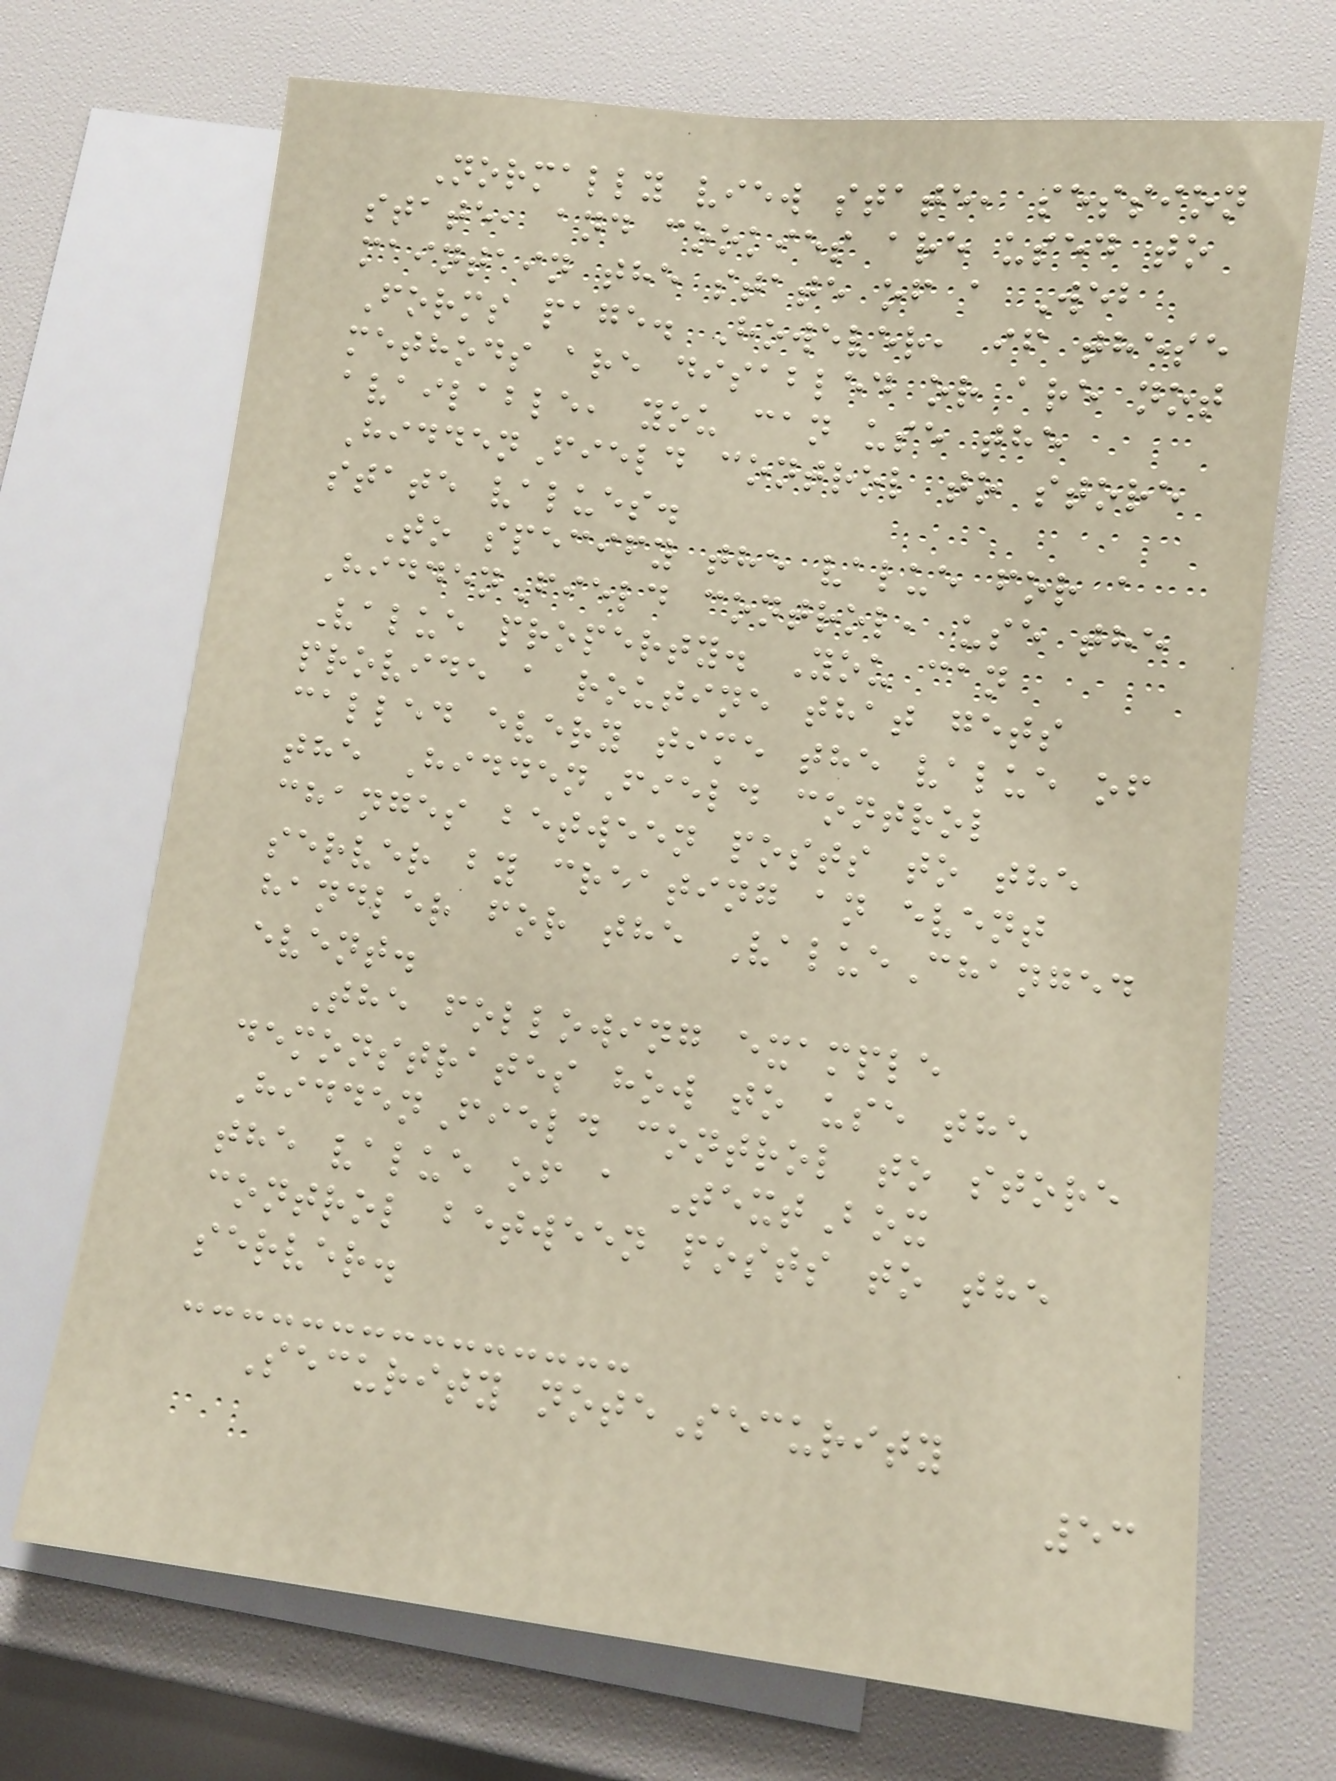Normally view state, session
state, and cookies are used to
maintain the state of a Web
Forms page. However, if these
methods are disabled or are not
available, you can use the
HiddenField control to store
state values.
To specify the value for a
HiddenField control, use the
Value property. You can
provide a routine that gets
called every time the value of
the HiddenField control
changes between posts to the
server by creating an event
handler for the ValueChanged
event.
The following example
demonstrates how to use the
HiddenField control to store
the value of a TextBox
control between posts to the
server.
Security noteSecurity
53
